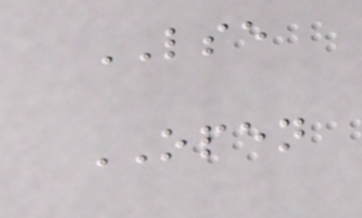LSE
OPEN
